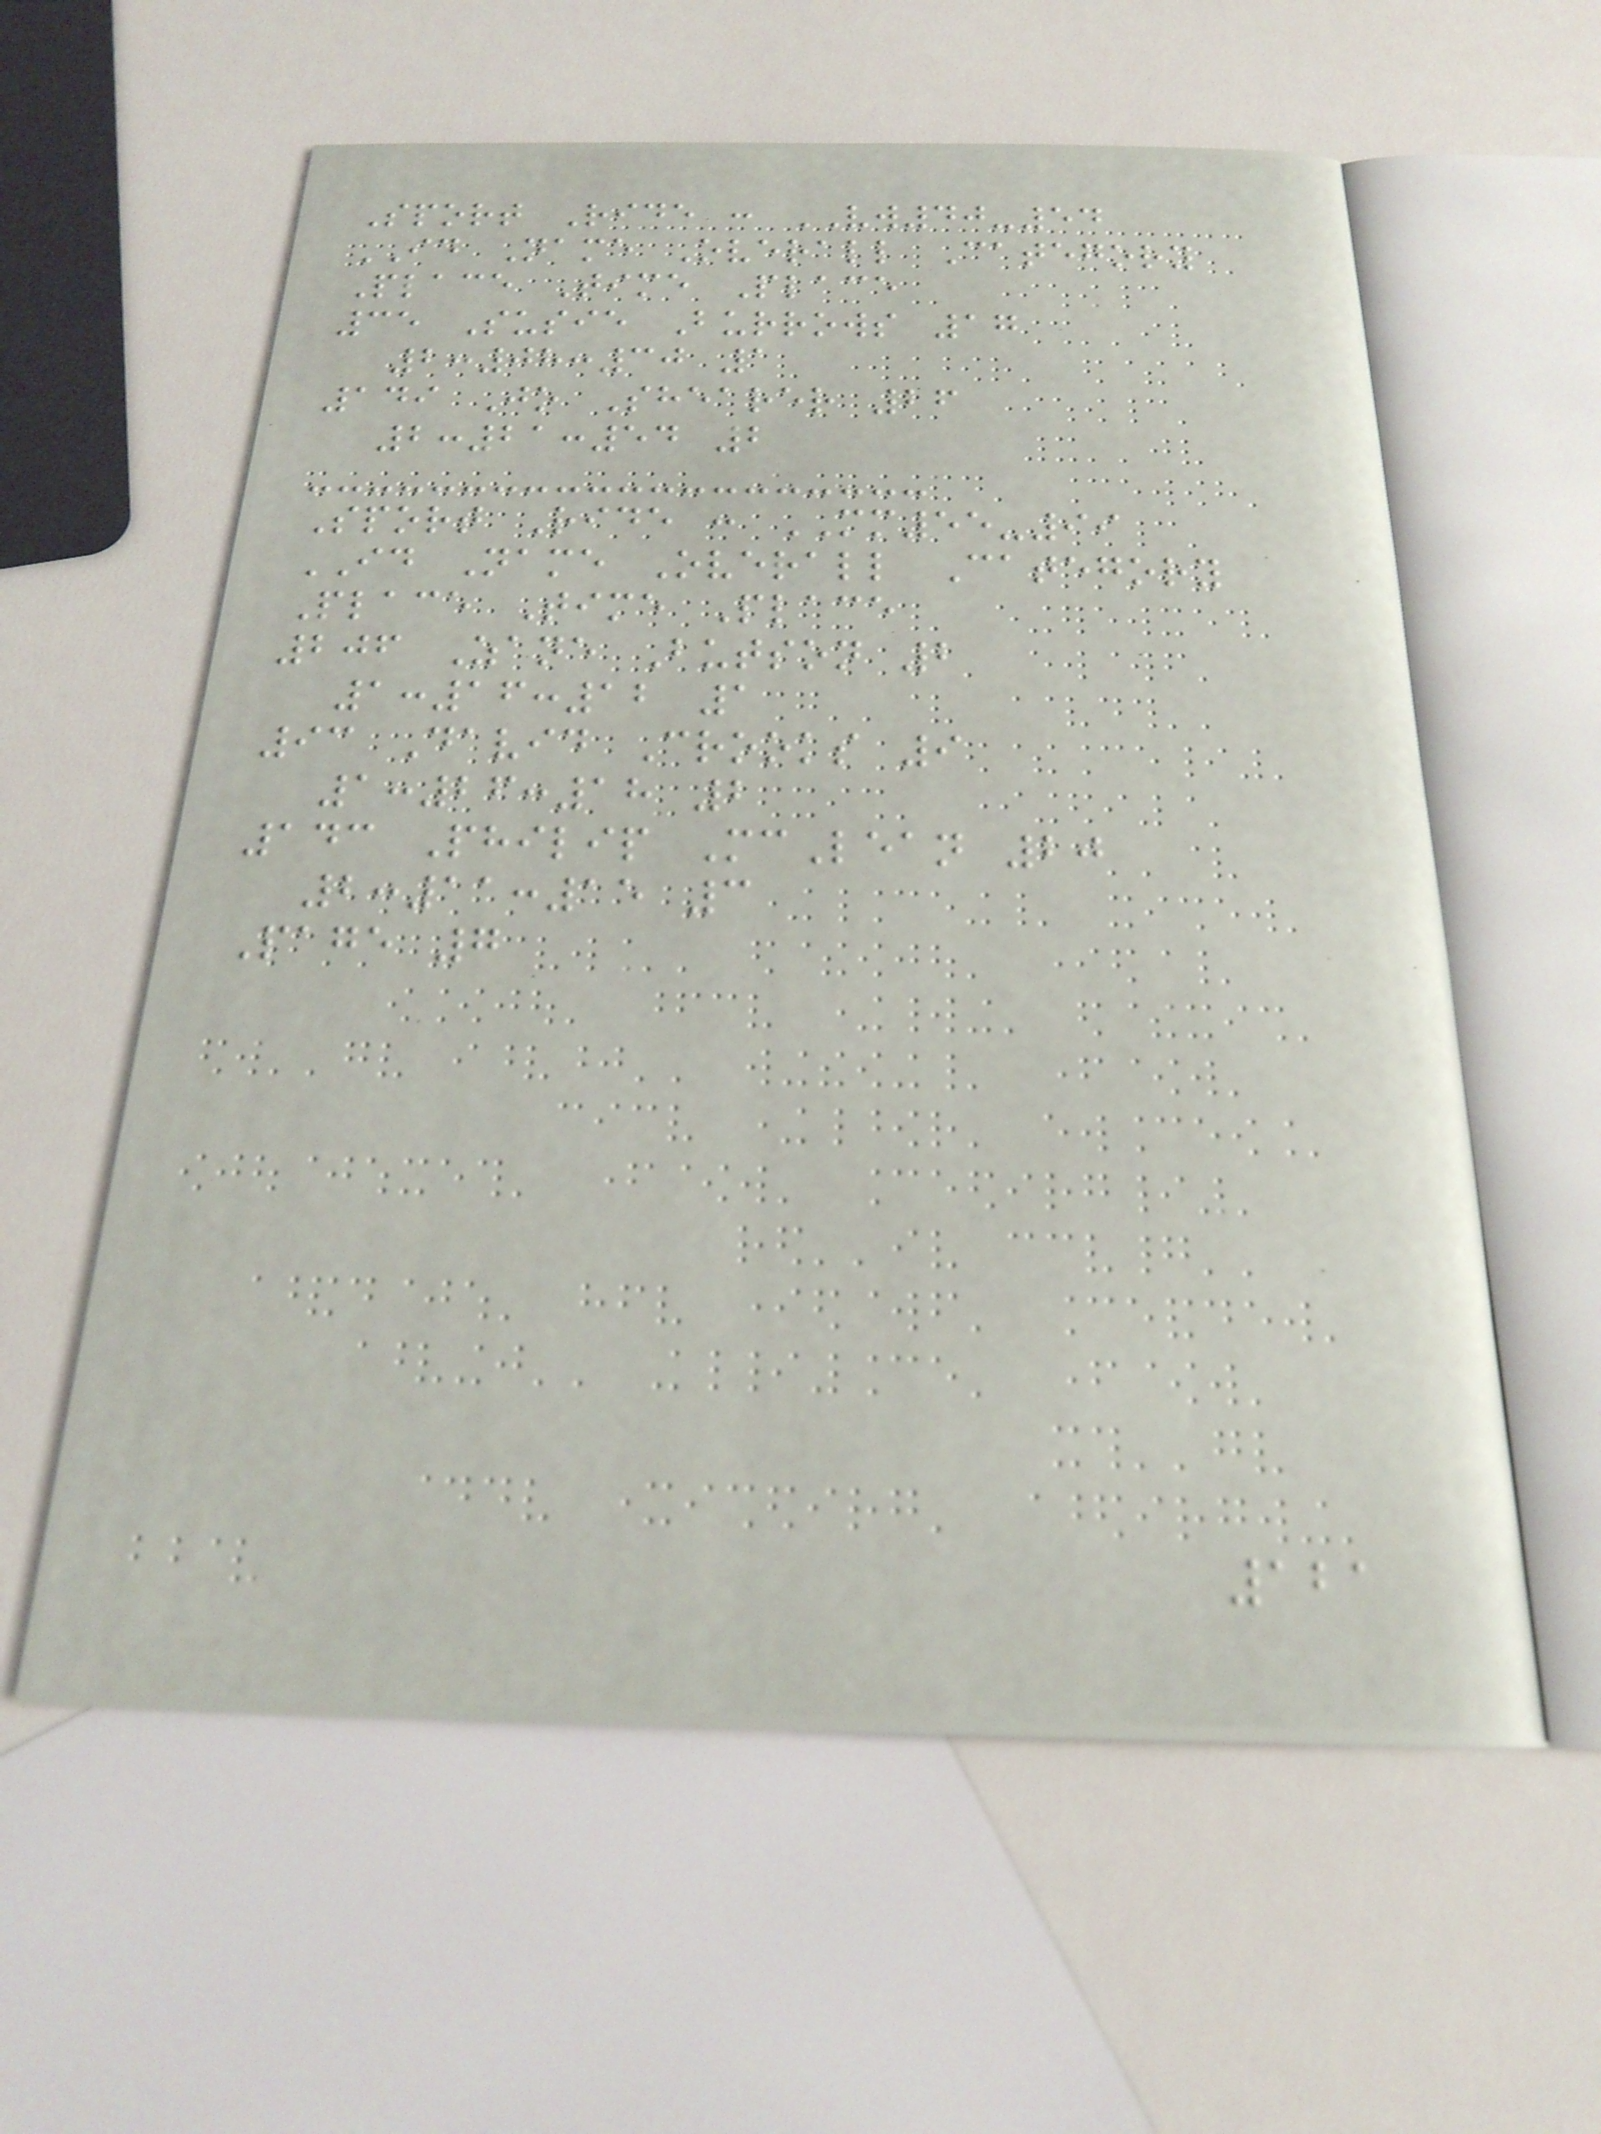Sport Ride : VW40-54
ID Name Overall Category
Place Time Place
35 Susie Burrows 17
2:08:30 1
149 Jo Shearer 26
2:21:54 2
Sport Ride : MM55-99
ID Name Overall Category
Place Time Place
206 Zane Butson 2
1:16:12 1
93 David Crooks 9
1:26:18 2
143 Philip McLean 20
2:11:15 3
Page 7
121
